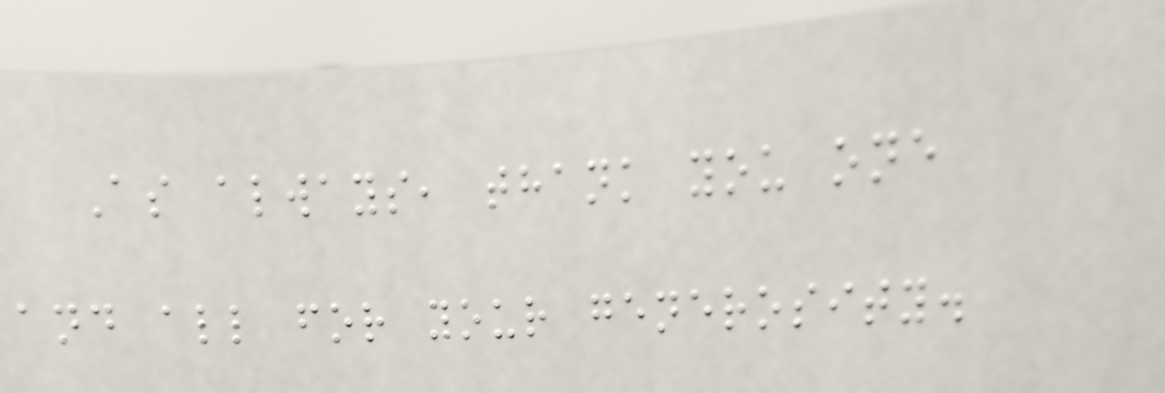As always, thank you one
and all for your generosity.
